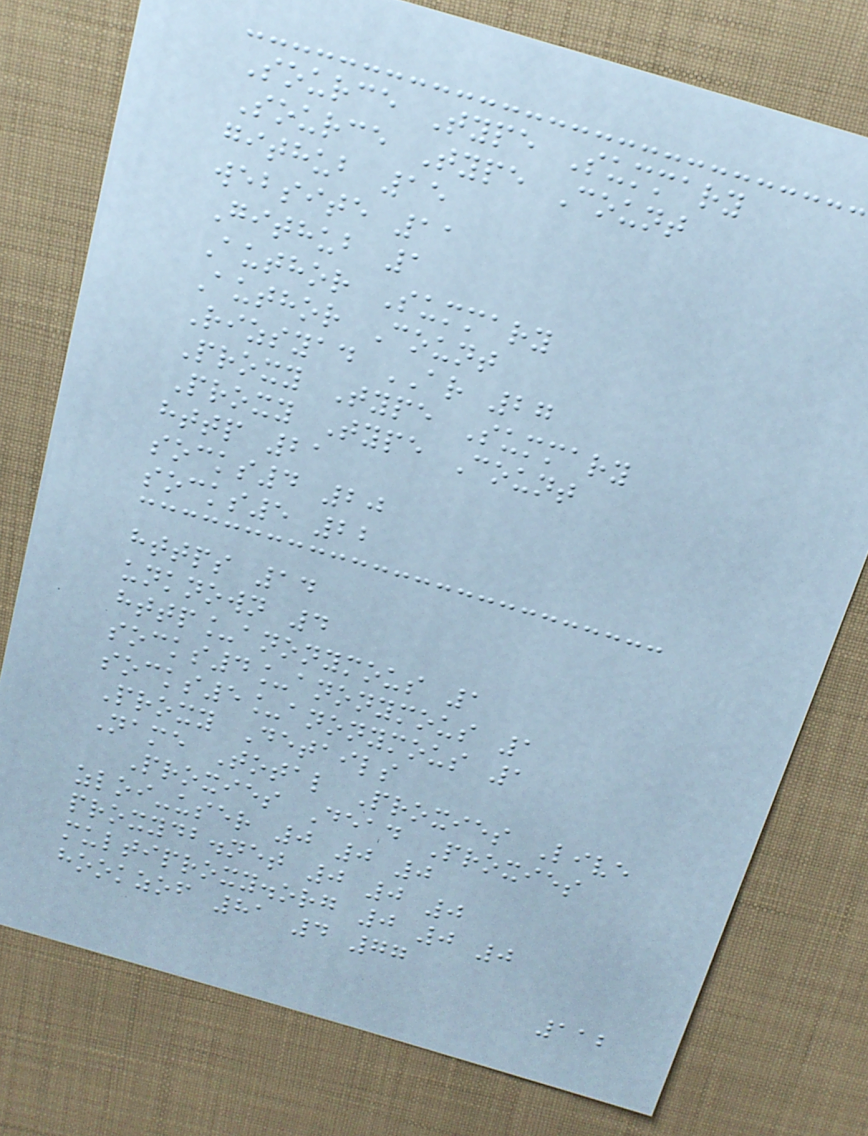Source Type Summary
Source Type Count
github 15
website 11
Github 1
Author Summary
Author Count
Rizsyad AR 27
Proxy Type Summary
Proxy Type Count
http 21
socks4 20
socks5 22
https 14
unknown 4
http_anonymous 1
socks4_anonymous 1
socks5_anonymous 1
Proxy Details
Name Total Proxies Live
Proxies Dead Proxies
zloi-user 0 0 0
proxydb.net 0 0 0
multiproxy.org 0 0 0
hookzof 81 4 77
112
